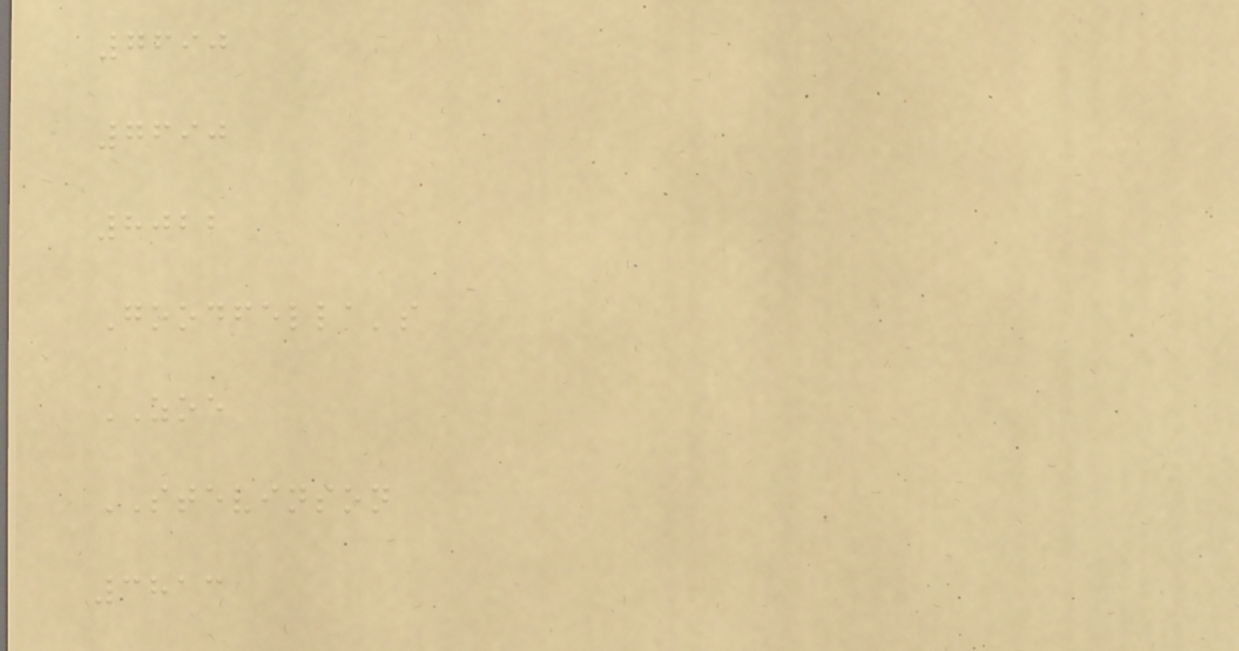7690
7690
8022
Goodfella's
ZOE
STEVINSON
3813
